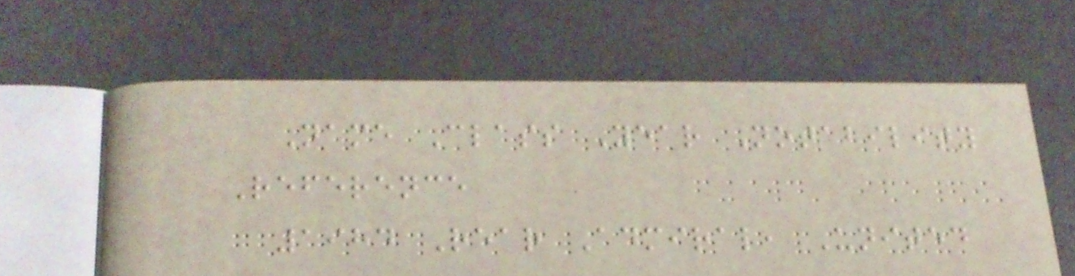Name Class Year Notability
Reference
1984 Rear Admiral, United
